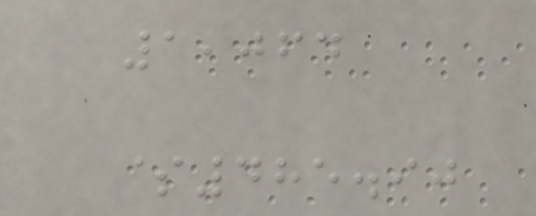1,064
$485.90
